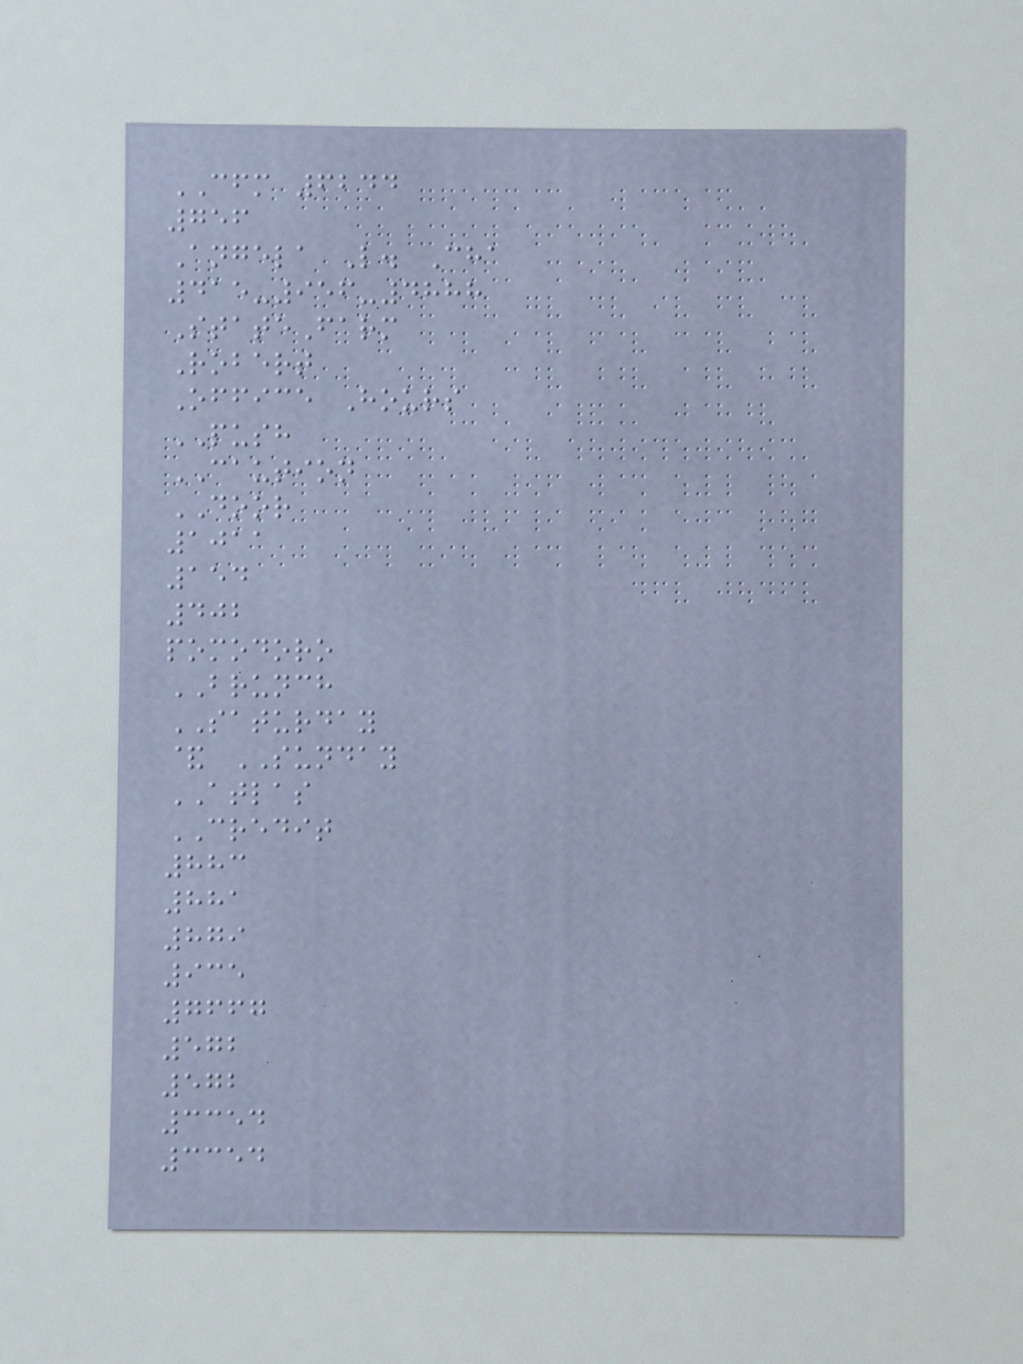CFM 6244
756
Angela L. Cha
415-956-4888
StateFarm
Robert
Office Hours
PUSH
CAUTION
DOOR
1011
154
402
pomodoro
BRUNCH
SATURDAY
& SUNDAY
ATLAS
CREDIT
883
881
879
935
7667
572
572
3354
3354
